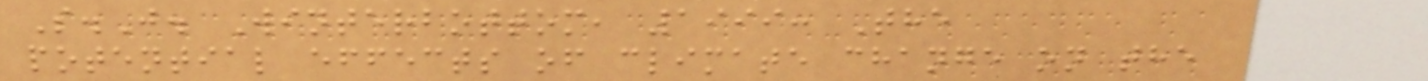S.J. Winterbottom, 1999: The
potential effects of climate change on the
